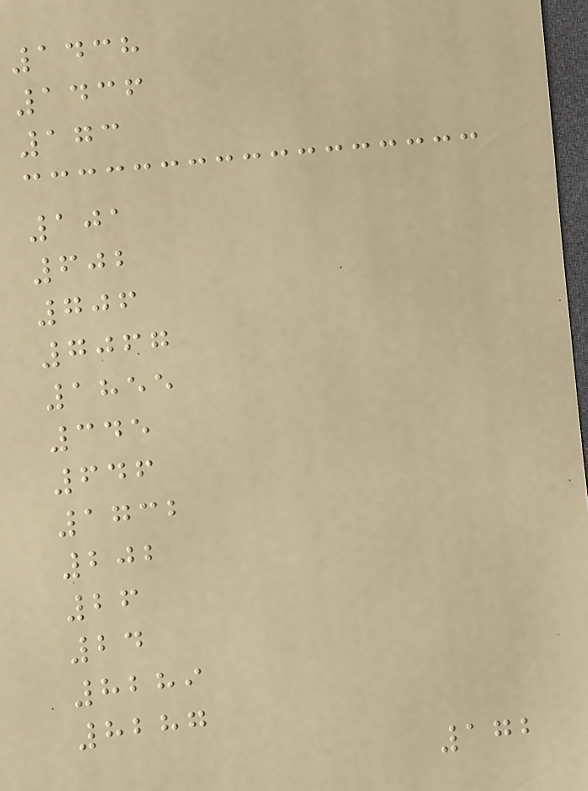1438
1436
173
101
602
706
7067
1855
345
646
1732
202
26
24
8289
8287
172
